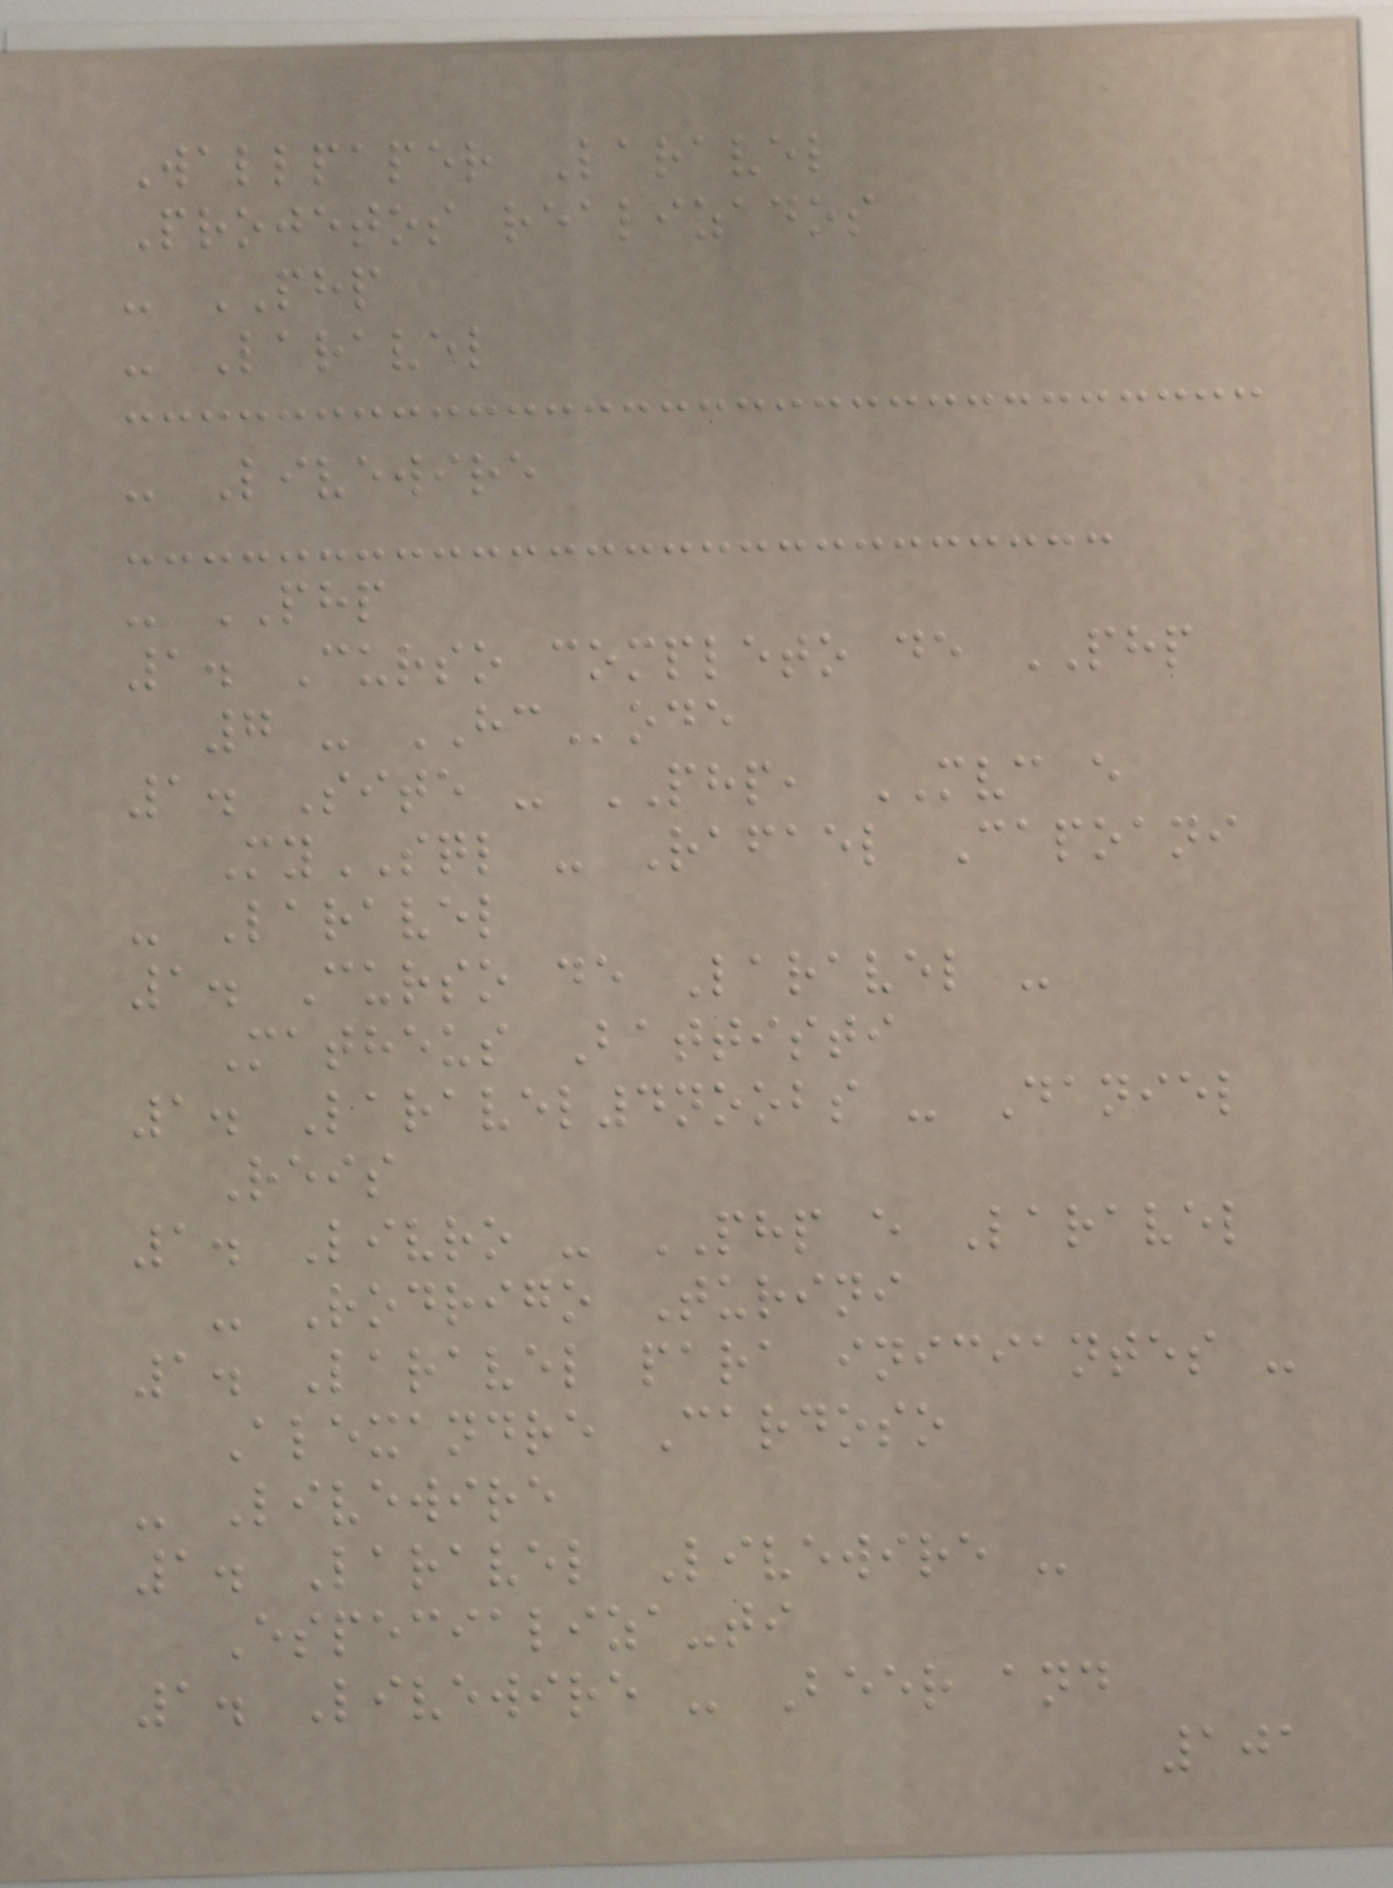Wallpaper Laravel
Projetos realizados
- PHP
- Laravel
- Livewire
- PHP
1. Curso completo de PHP
7 - HCode
1. Site - PHP, MVC e
MySQL - Rafael Capoani
- Laravel
1. Curso de Laravel -
Matheus Battisti
1. Laravel4noobs - Daniel
Reis
1. Livro - PHP e Laravel
- Rodrigo Turini
1. Laravel para iniciantes -
Alexandre Cardoso
- Livewire
1. Laravel Livewire -
Especializa-ti
1. Livewire - Beer and
101
